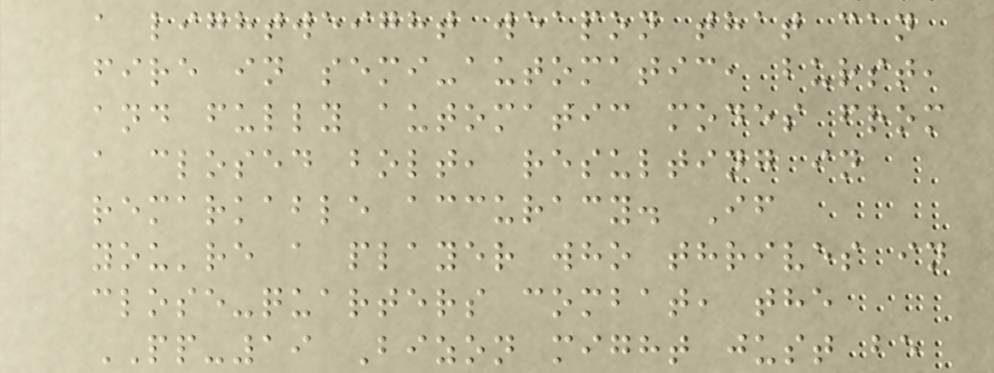a lightweight weapon that can
fire in semi-automatic, burst,
and fully automatic modes from
a closed bolt, resulting in
remarkable accuracy. If
you're a player who thrives in
close-quarters combat, the
PP-19 Bizon might just be
